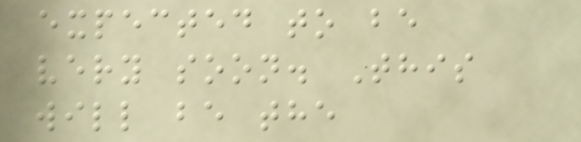expected to be
very soon. This
will be the
